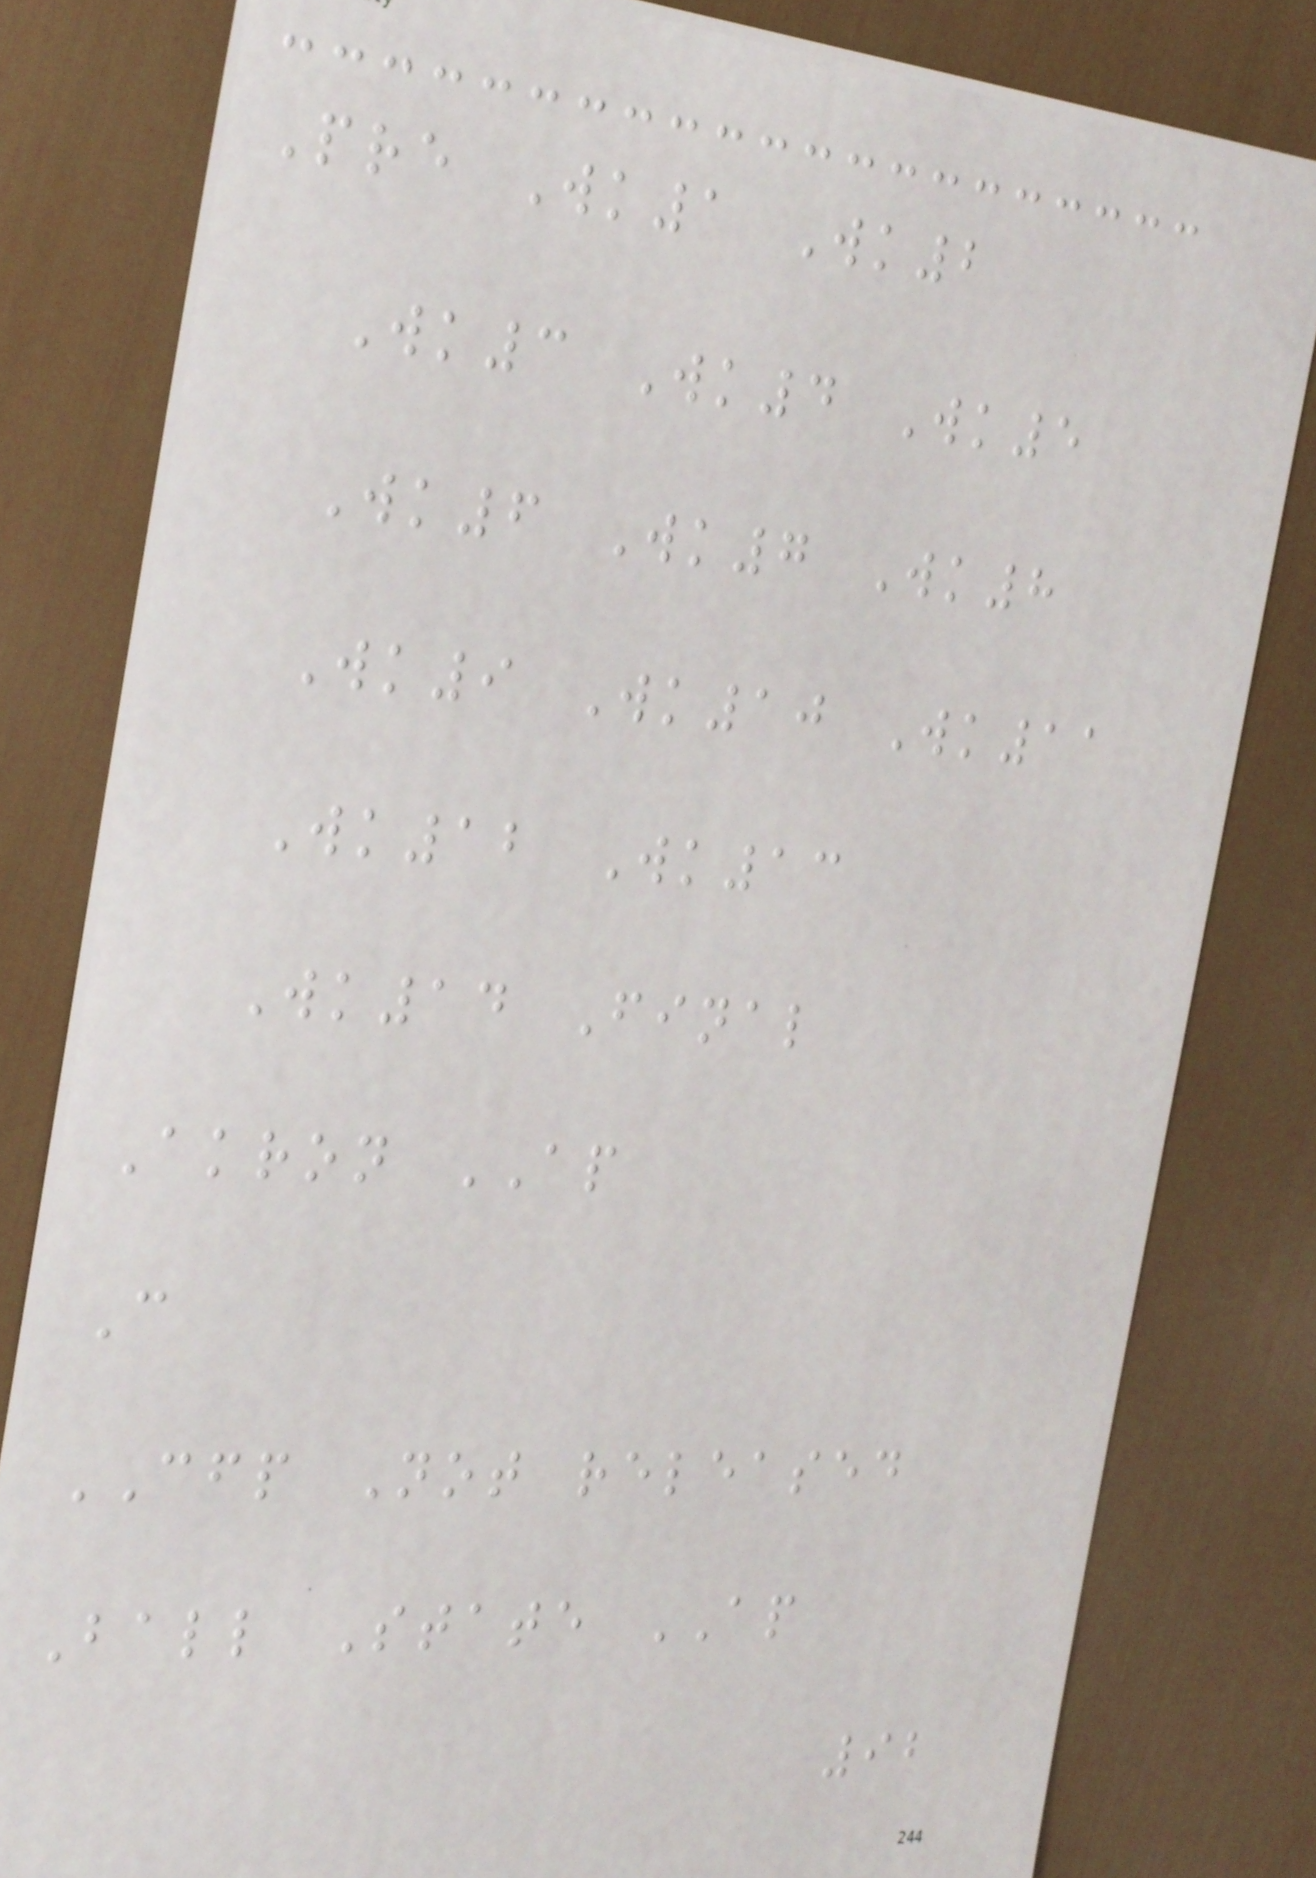Pre Wk1 Wk2
Wk3 Wk4 Wk5
Wk6 Wk7 Wk8
Wk9 Wk10 Wk11
Wk12 Wk13
Wk14 Final
Akron AP
C
CFP Not released
Ball State AP
92
